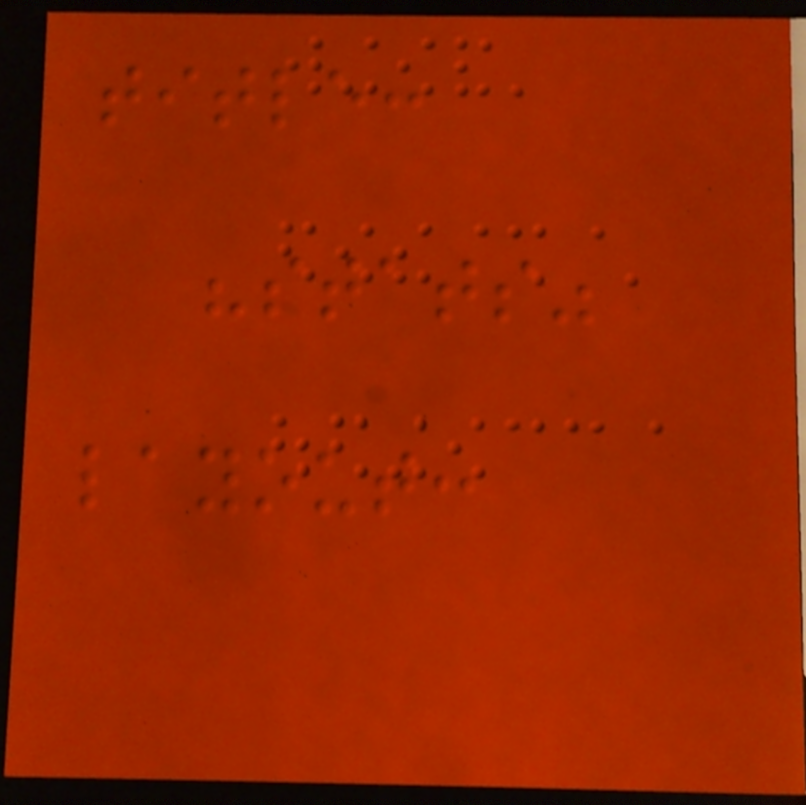title:
"stats"
layout:
